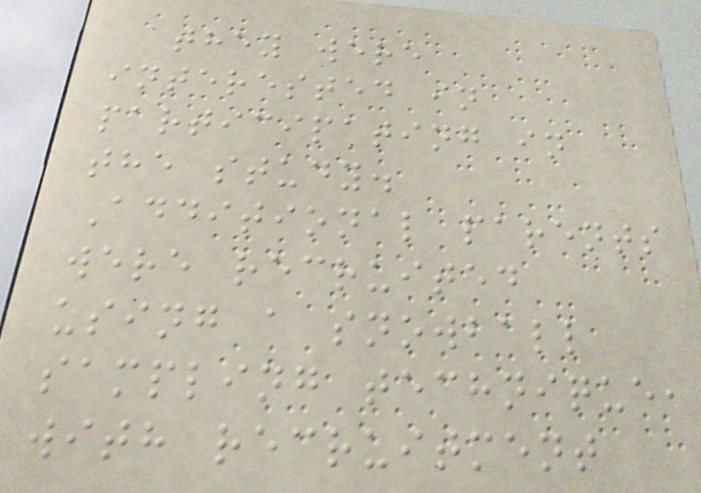they were
interested in
participating in
the study.
Additional parents
were recruited
using a snowball
sampling technique,
with recruitment
